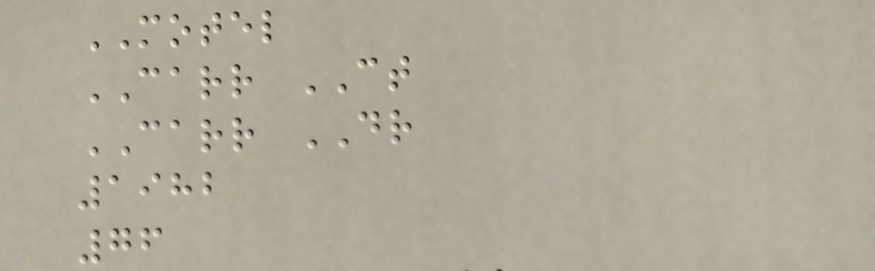MOTEL
CARR CT
CARR DR
1982
76
